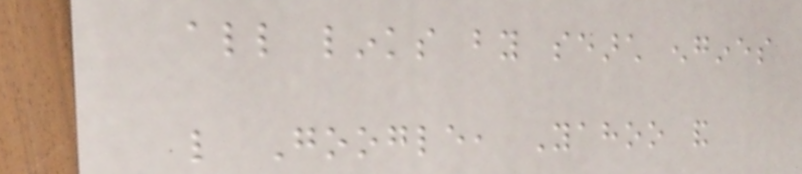all links by search engines
like Google, Yahoo and
